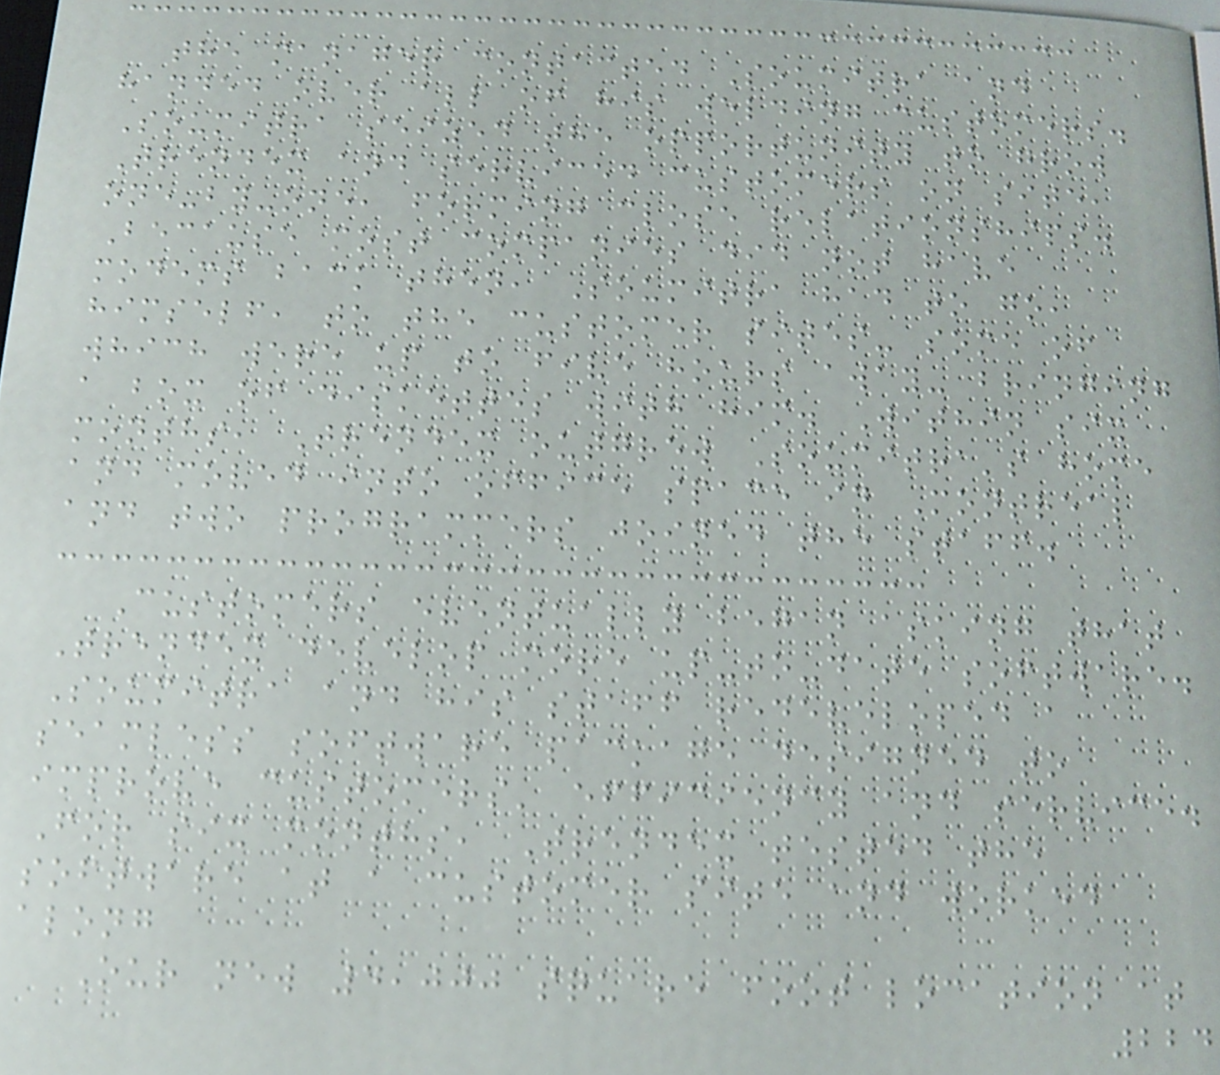the manager contacted Soumitra and
handed over all of his welding customers.
Soumitra seized the opportunity to grow
Trendex and serviced customers on site,
one-by-one, forming close relationships.
Because most companies did not have
modems back then, Soumitra had to go,
himself, to the customer sites- some of
which were up to five hours away- bringing
a box of diskettes with him. Within six
months, Trendex outgrew Soumitra's home
and moved into office space in Montreal
and two programmers joined the staff.
Customers eventually began asking that
Trendex develop more up-to-date software.
Soumitra and his staff redeveloped a
seamless software package designed to
improve customers' efficiency and service.
For six months, Trendex tested the
software at a customer site and worked
along
Our new 4,000 square foot location at
224
